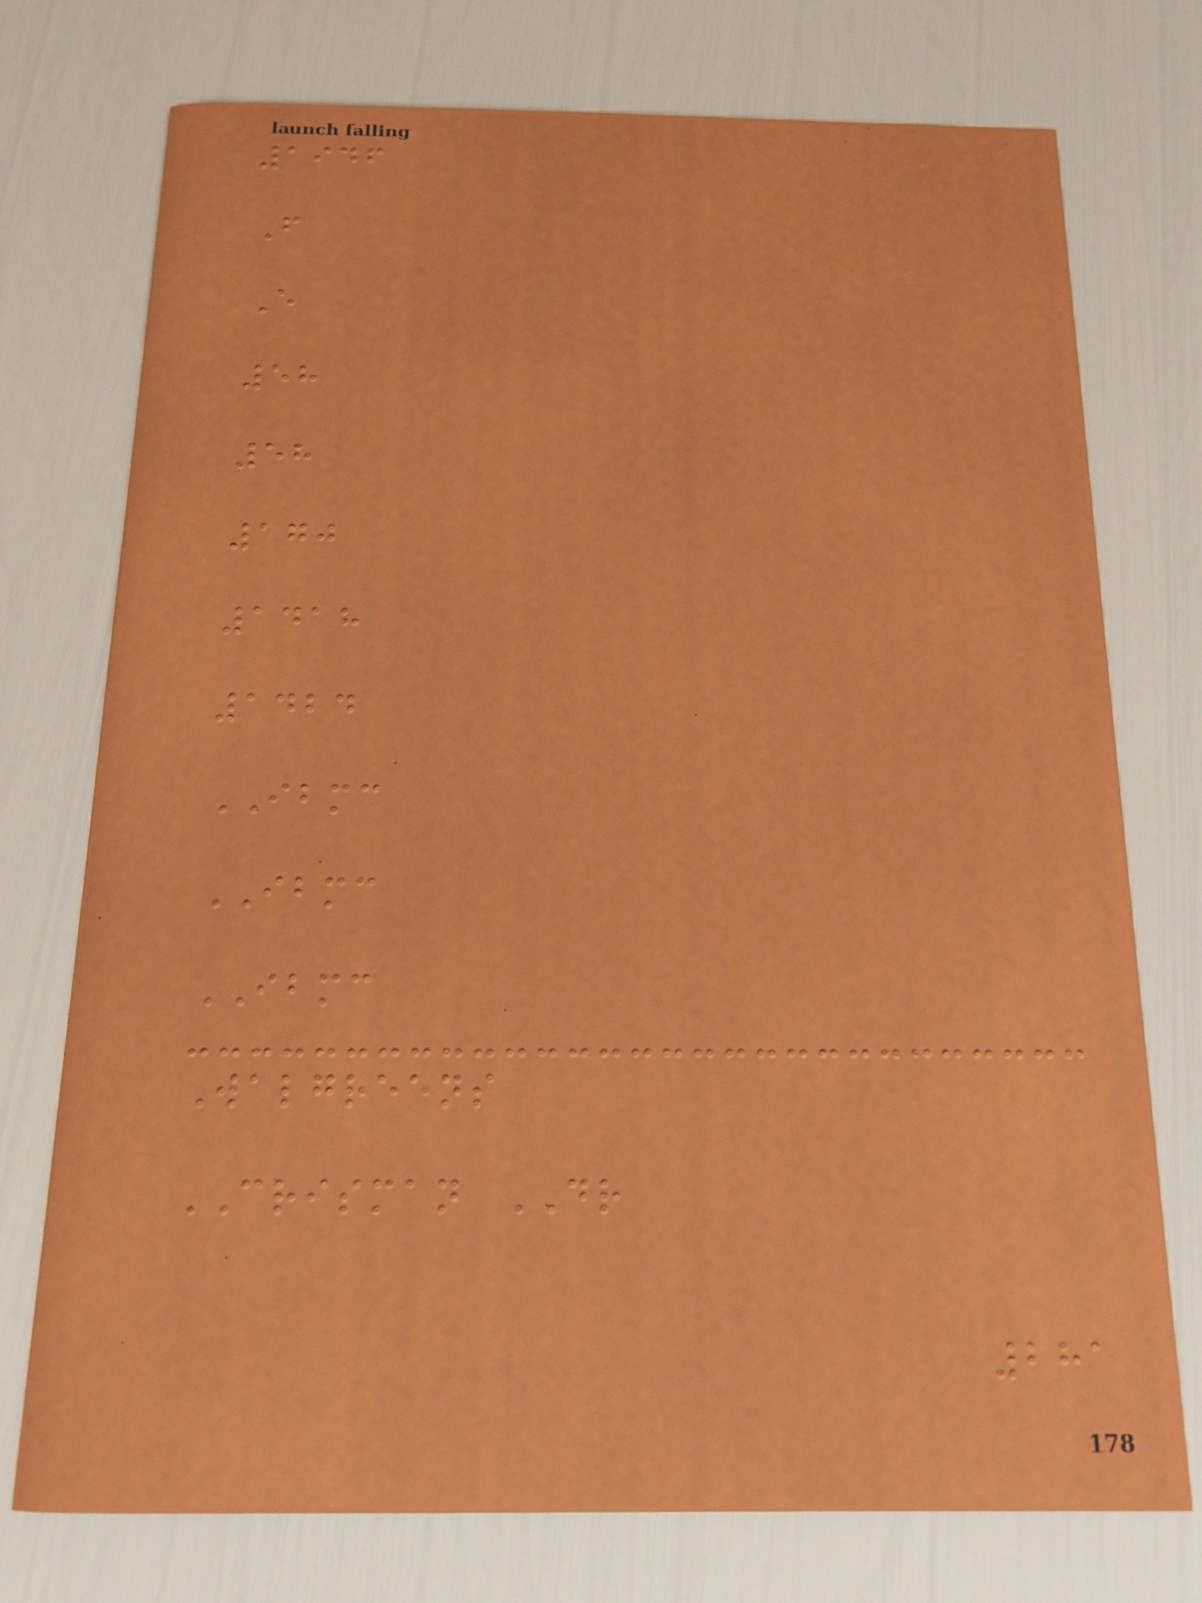1946
F
E
58
58
170
1418
1424
IBMC
IBMC
IBMC
Walgreens
CRISMAN DR
281
